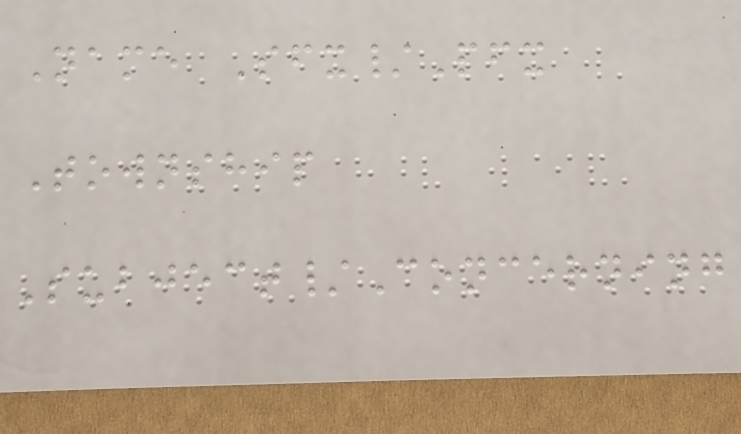Name Sfx/Pfx
Township
Subject/Concerning
